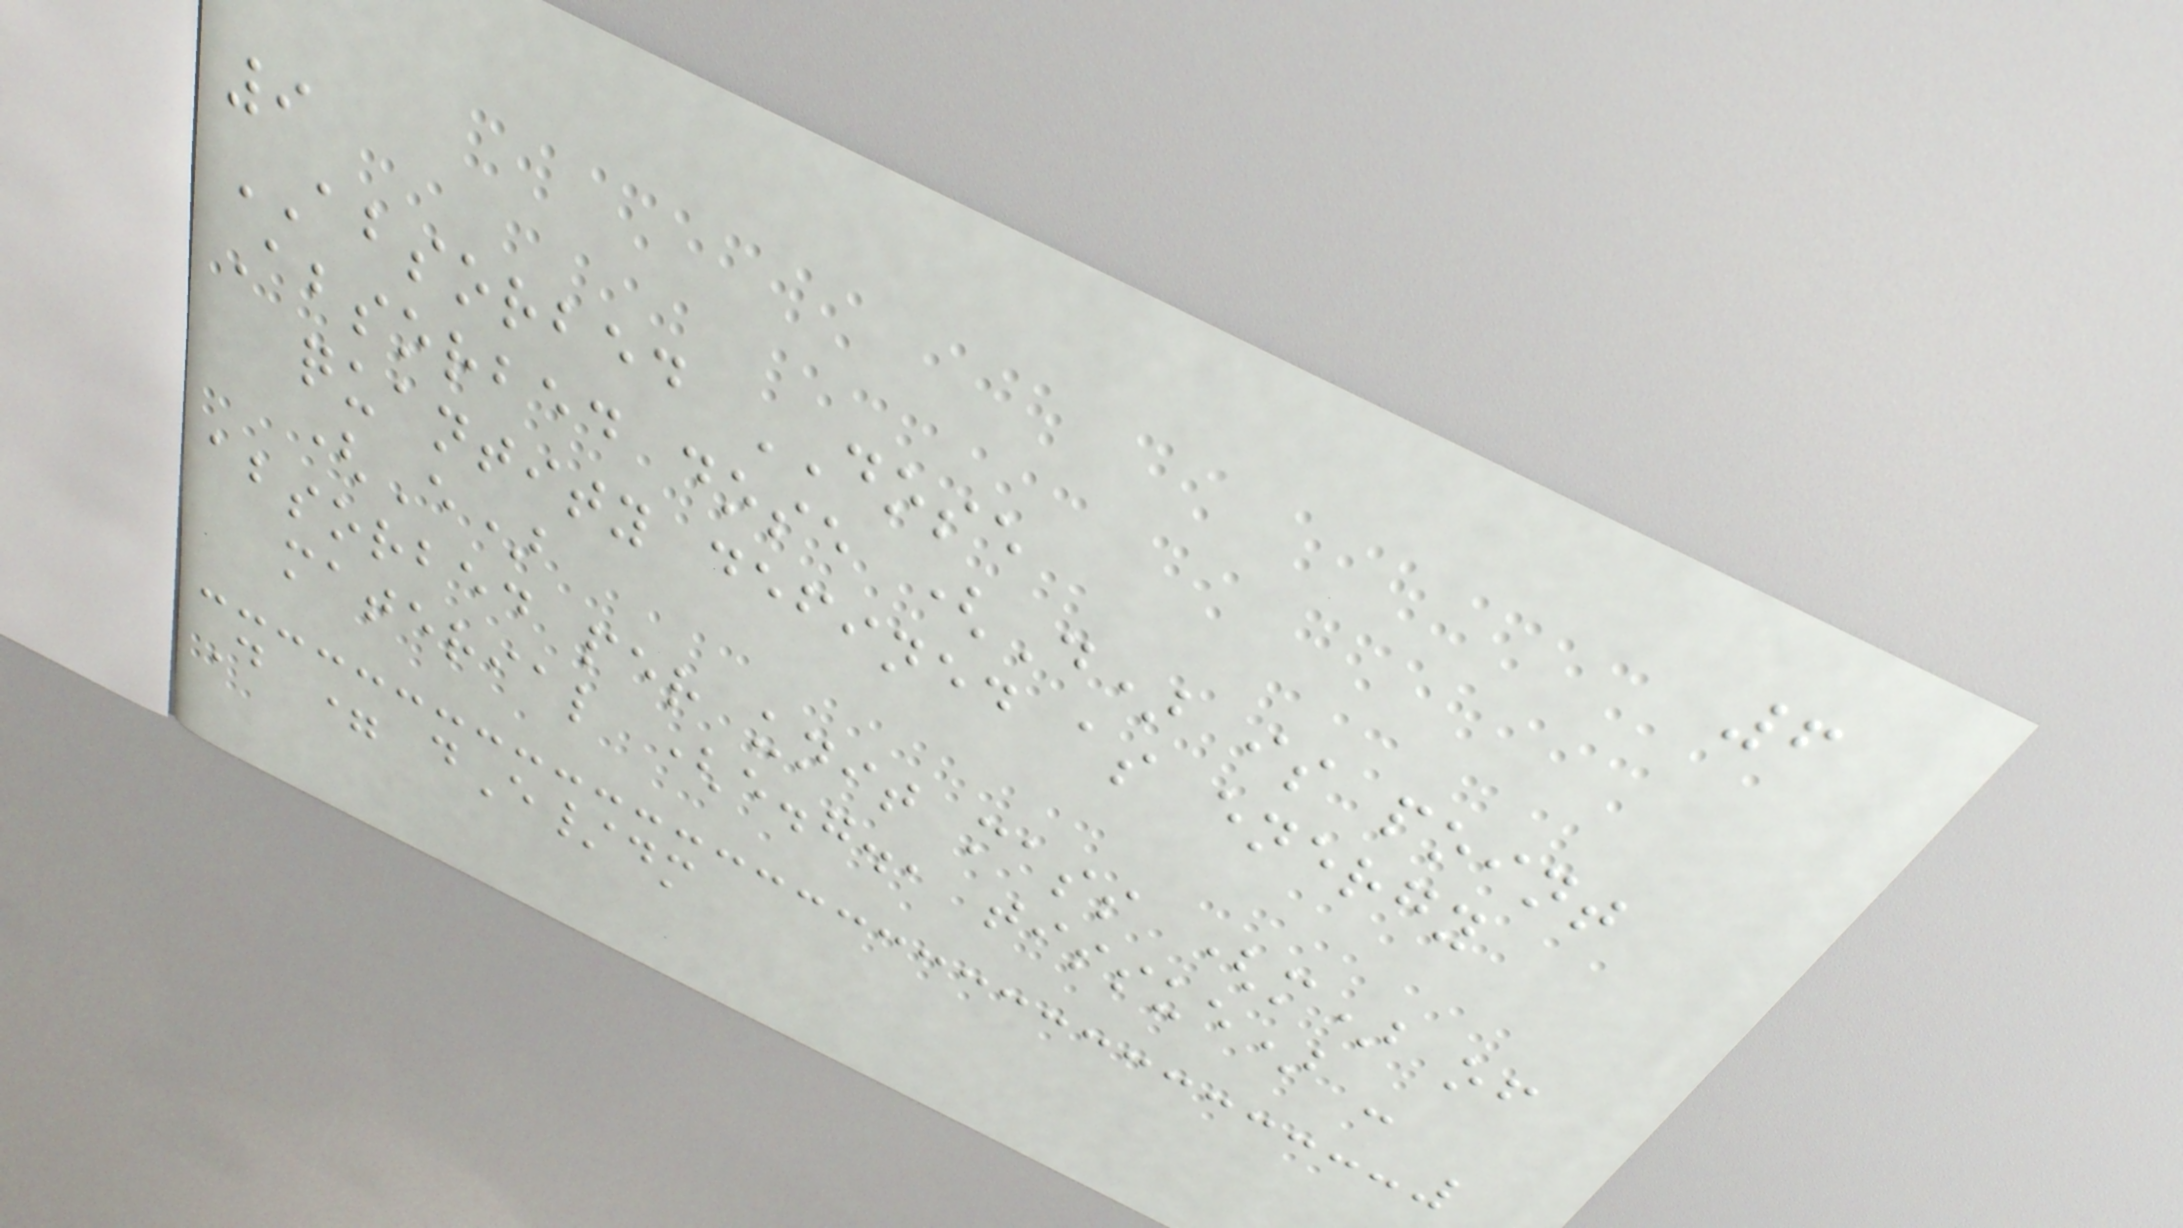6
9
ABSORBED DOSE
Absorbed dose (D) is point
quantity defined as energy
(E)
absorbed per unit mass (m) of
material (e.g., tissue) -
D = dE/dm
